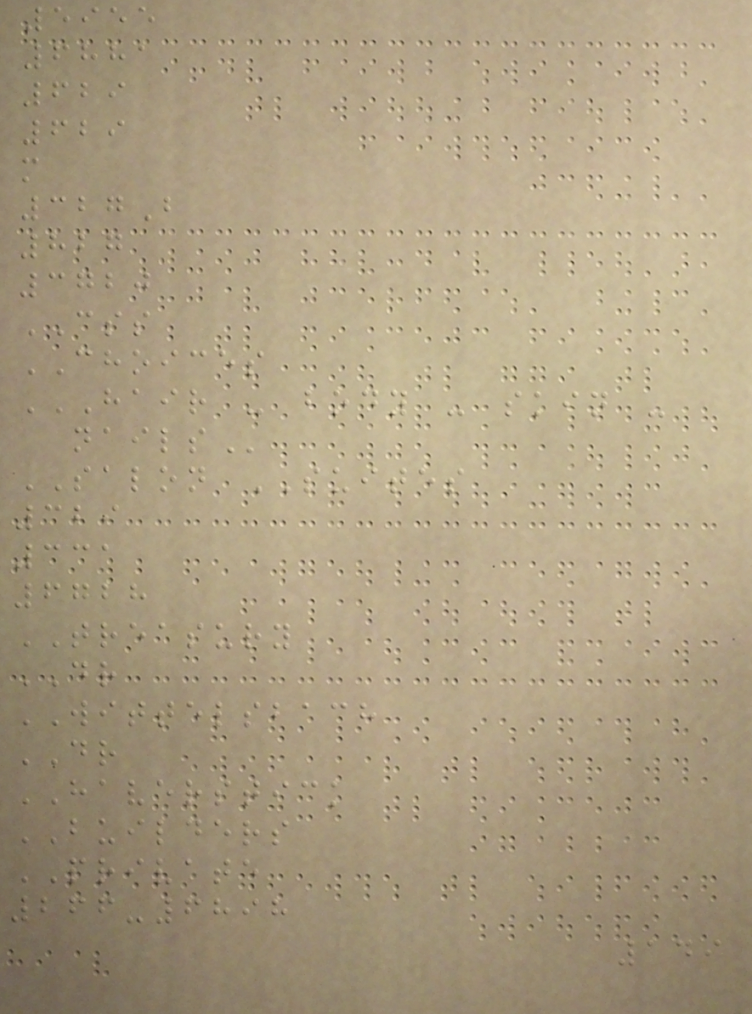5955
6881
629
629
m
327B
827
3720
CSS
CHOICES
HAIR - BODY - SKIN -
NAILS
SALON SUITES
329
331
6728
TREASURY
DR
WITTELSBACH
DR
HAVERSTICK
BUILDERS
PRIVATE
266-6898
149
